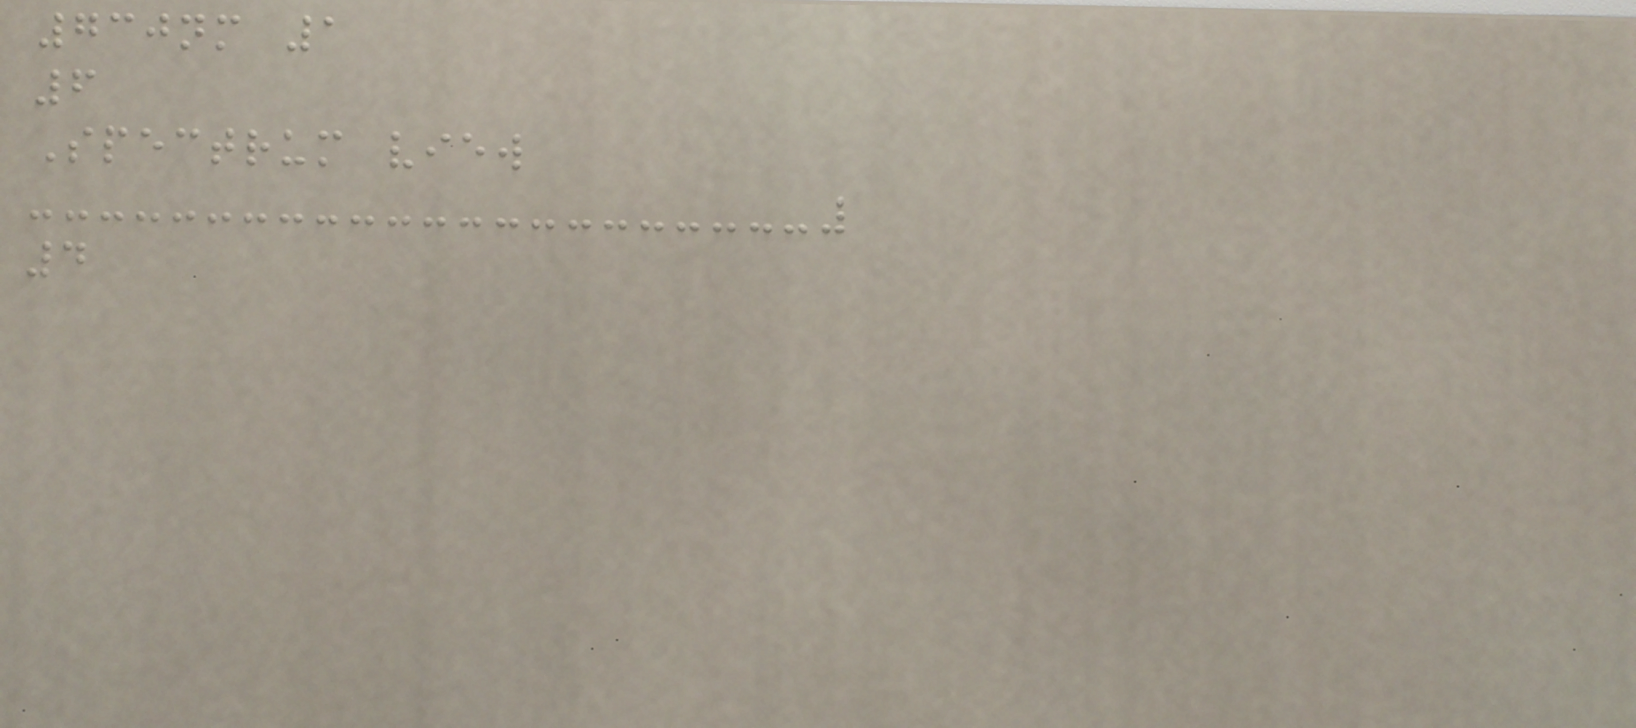730nm 1
6
Spectrum view
4
